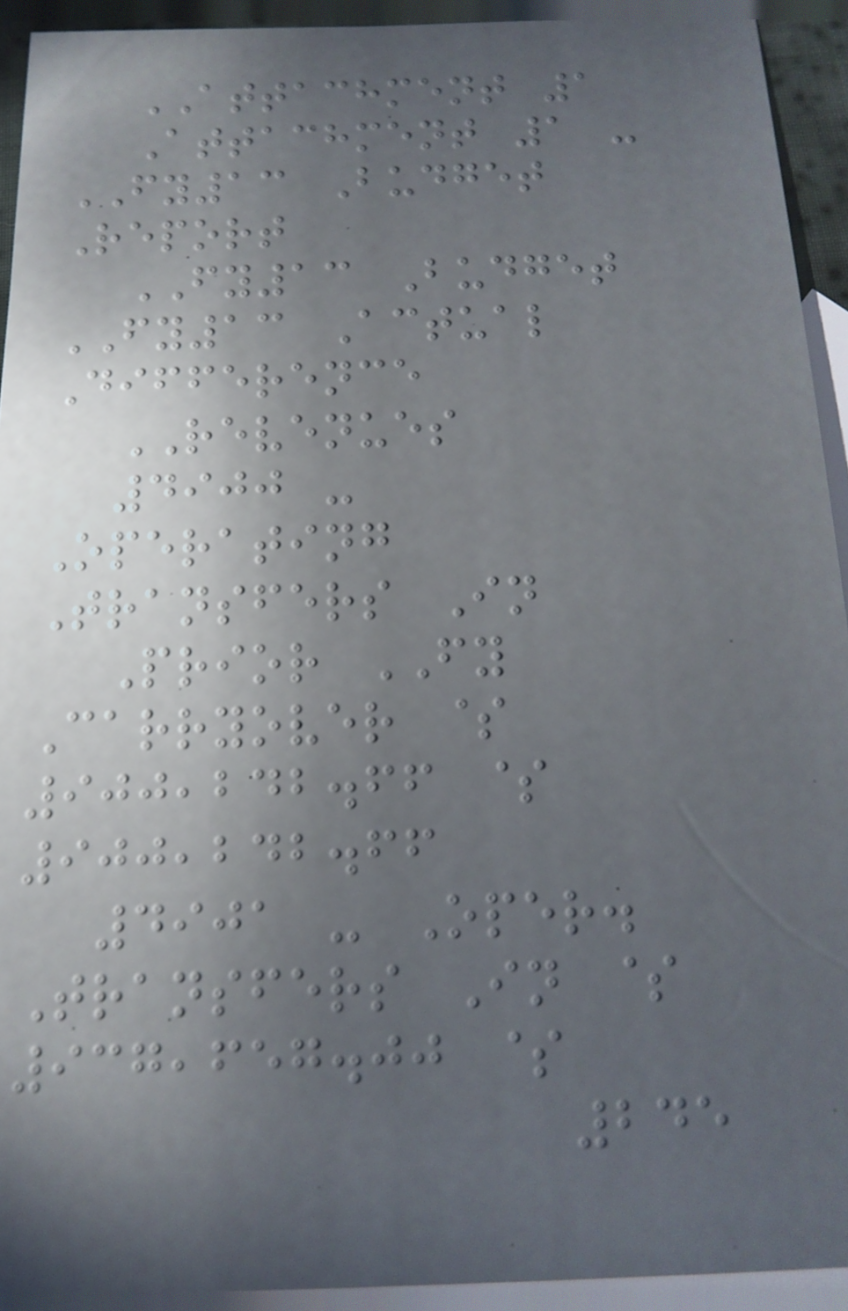ATTACHMENT 1
Attachment 1 -
FY13 Budget
Report
FY13 Budget
FY13 Actual
Difference
REVENUES
4900 -
Operating
Transfers In
Prior FY
Carryover $
900,242.66 $
900,242.66
4901 - Oper.
Transfers In $
937,657.00 $
245
